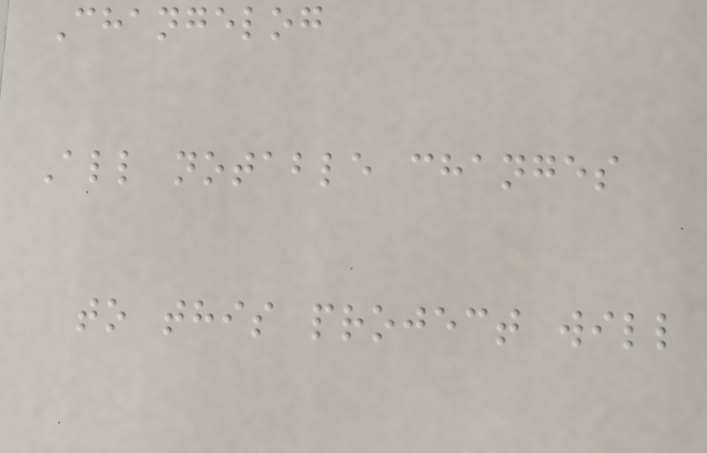Changelog
All notable changes
to this project will
